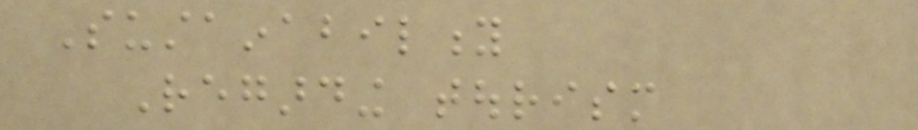Sustainability
Regarding tourism
